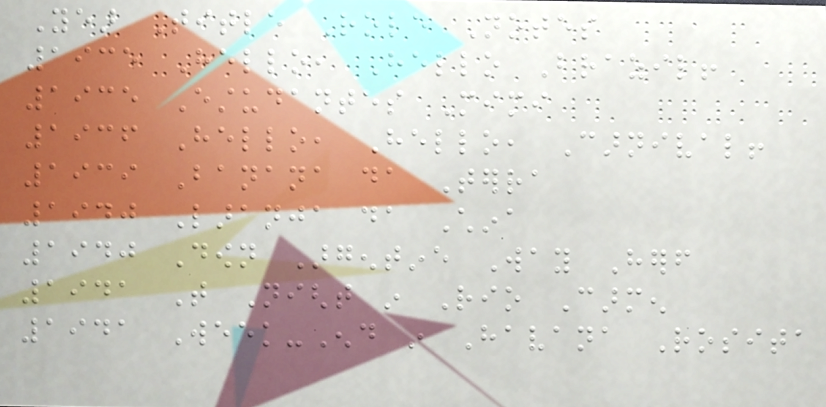Year Title Role Notes
1935 Hello, Hello Brazil!
1935 Estudantes Mimi
1936 Hello, Hello, Carnival!
1939 Banana da Terra
1940 Laranja da China
1940 Down Argentine Way Herself
1941 That Night in Rio Carmen
1941 Week-End in Havana Rosita
